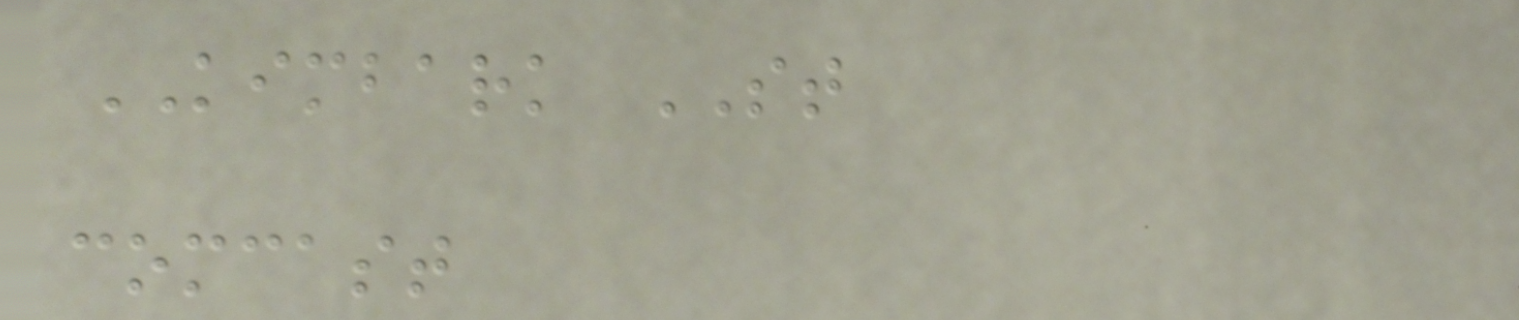KIMBARK ST
comcast
